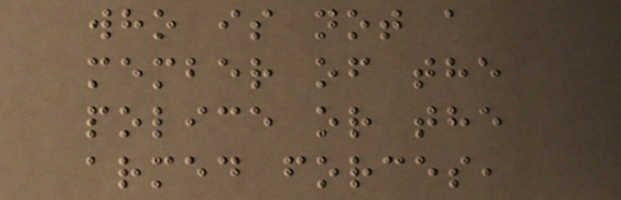who is not a
member of the
police or the
armed forces,
